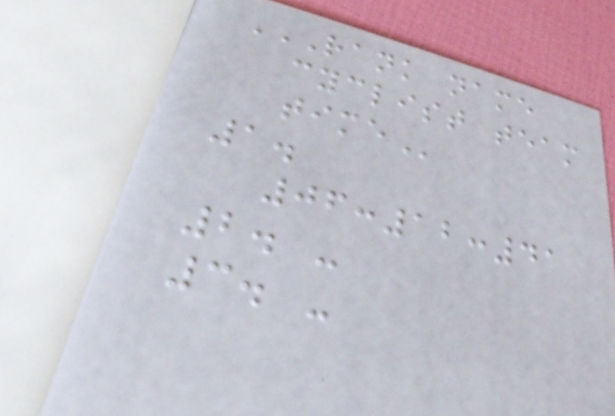RANK NAME
CYCLIST TEAM
TIME
1.
06:12:41
2. -
3. -
